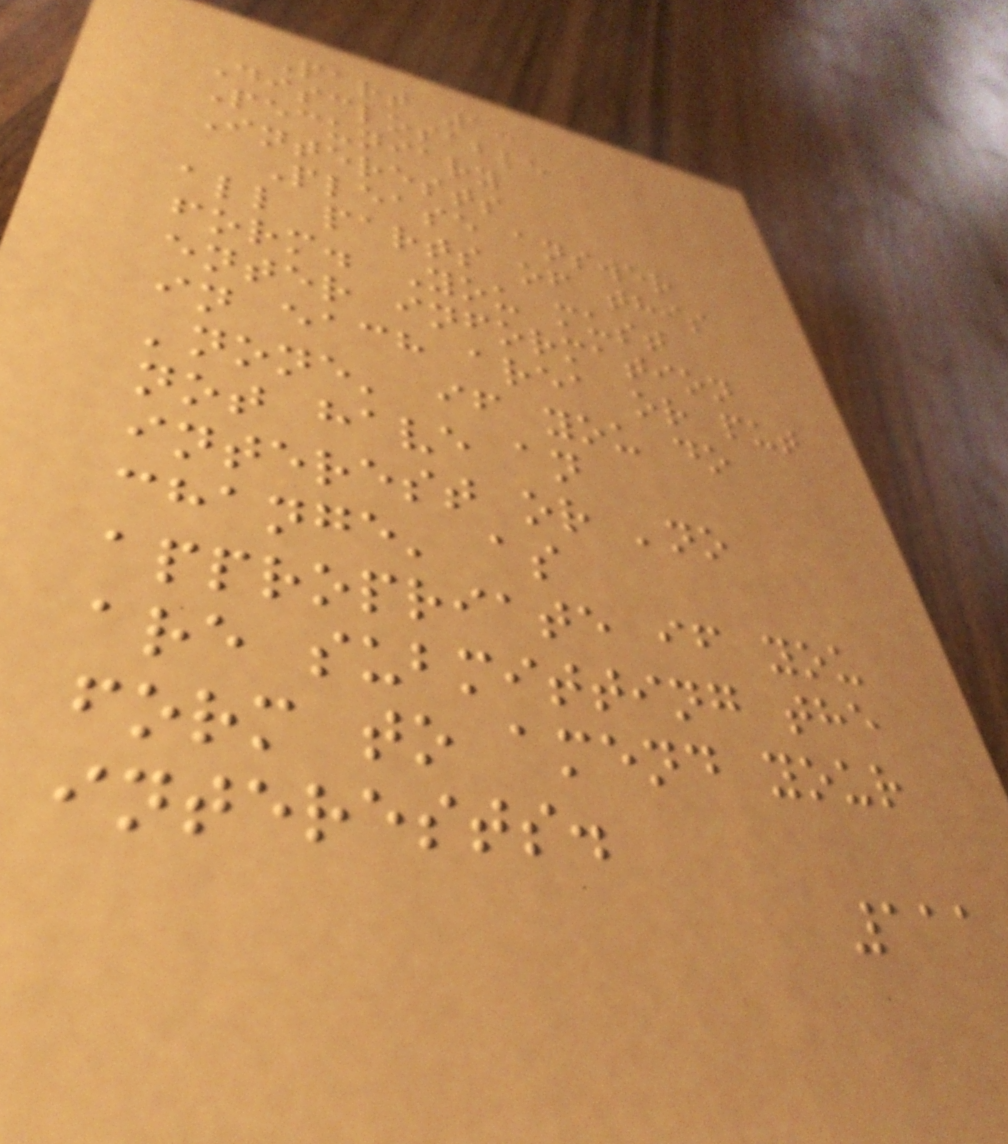Part 1:
Disclosable
Pecuniary
Interests
Please answer
all parts of this
form. You must
enter information
in each area or put
'none' if you do
not have an
interest or 'no
change' as
appropriate if you
are submitting the
form to amend your
interests.
111
